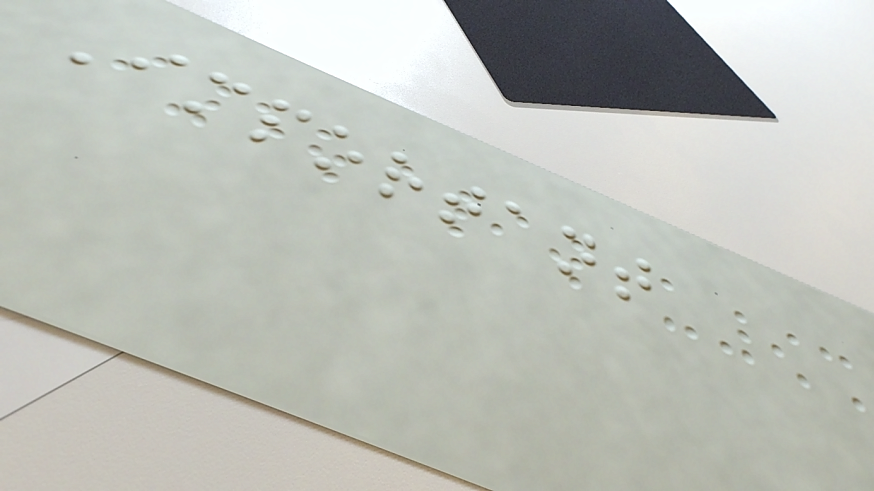Important
